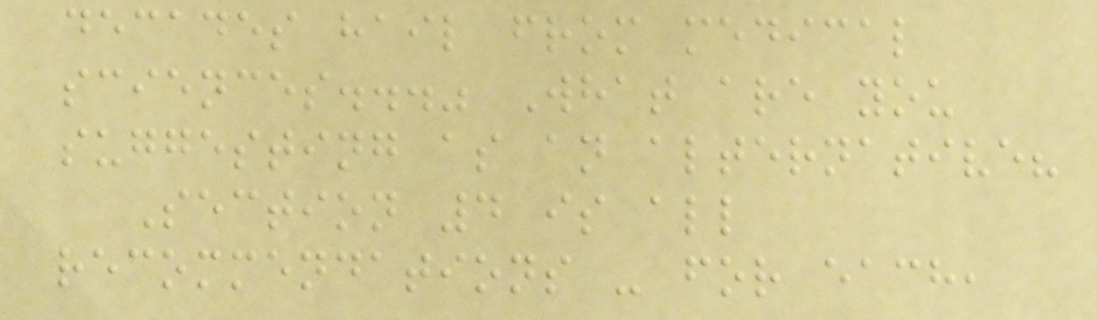decades hail from medical
sciences..." What are you
suggesting as an alternative?
Section 4 is all
recommendations - for each,
